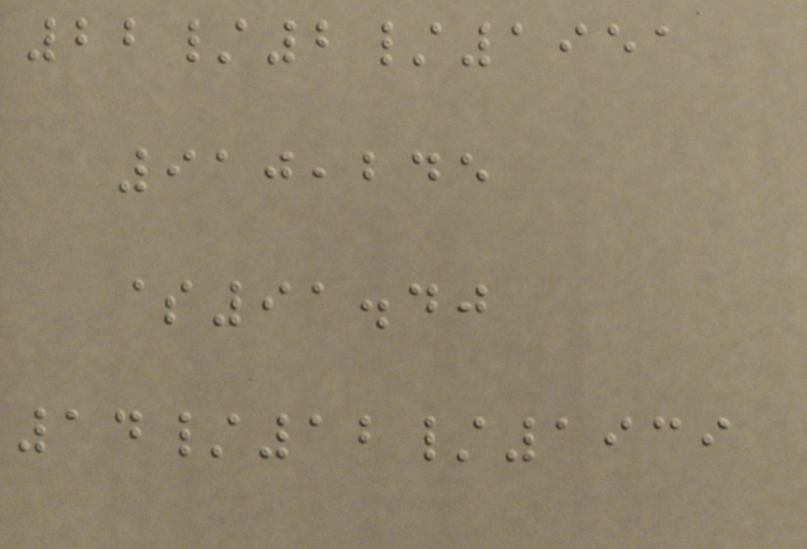22/2/1951
910,245
$91.40
14/12/1939
